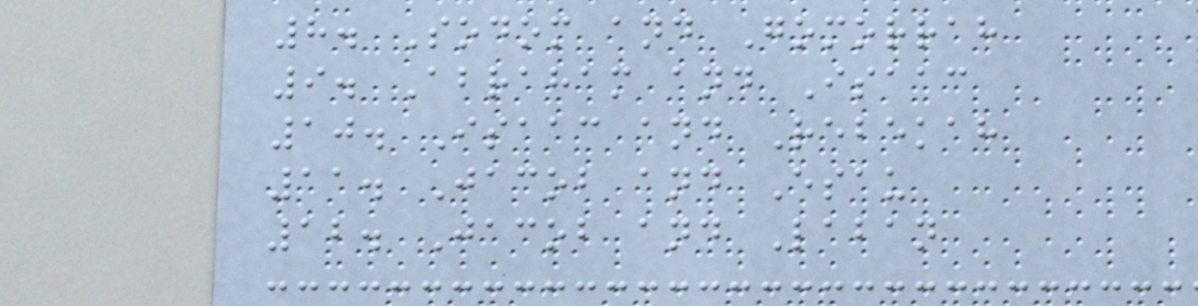8. Sodom and Gomorrah
9. Abraham and Isaac
10. Isaac and Rebekah
11. Jacob and Esau
12. Jacob and Laban
